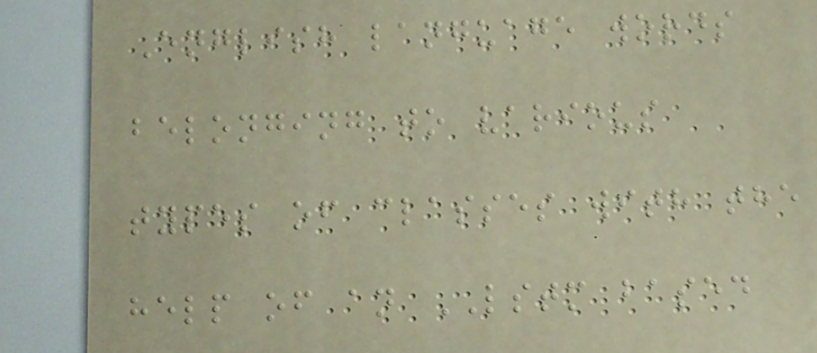English language words
belonging to various
types of classes with the
help of an LSTM based
